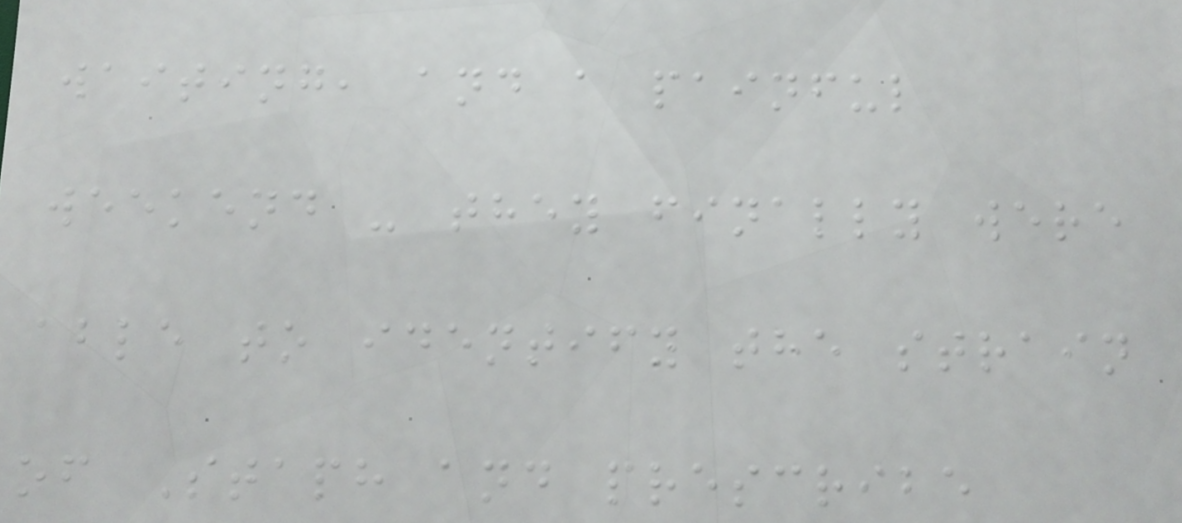waiting, and a painful
weekend - they finally were
able to identify the strain
of Staph and prescribe
